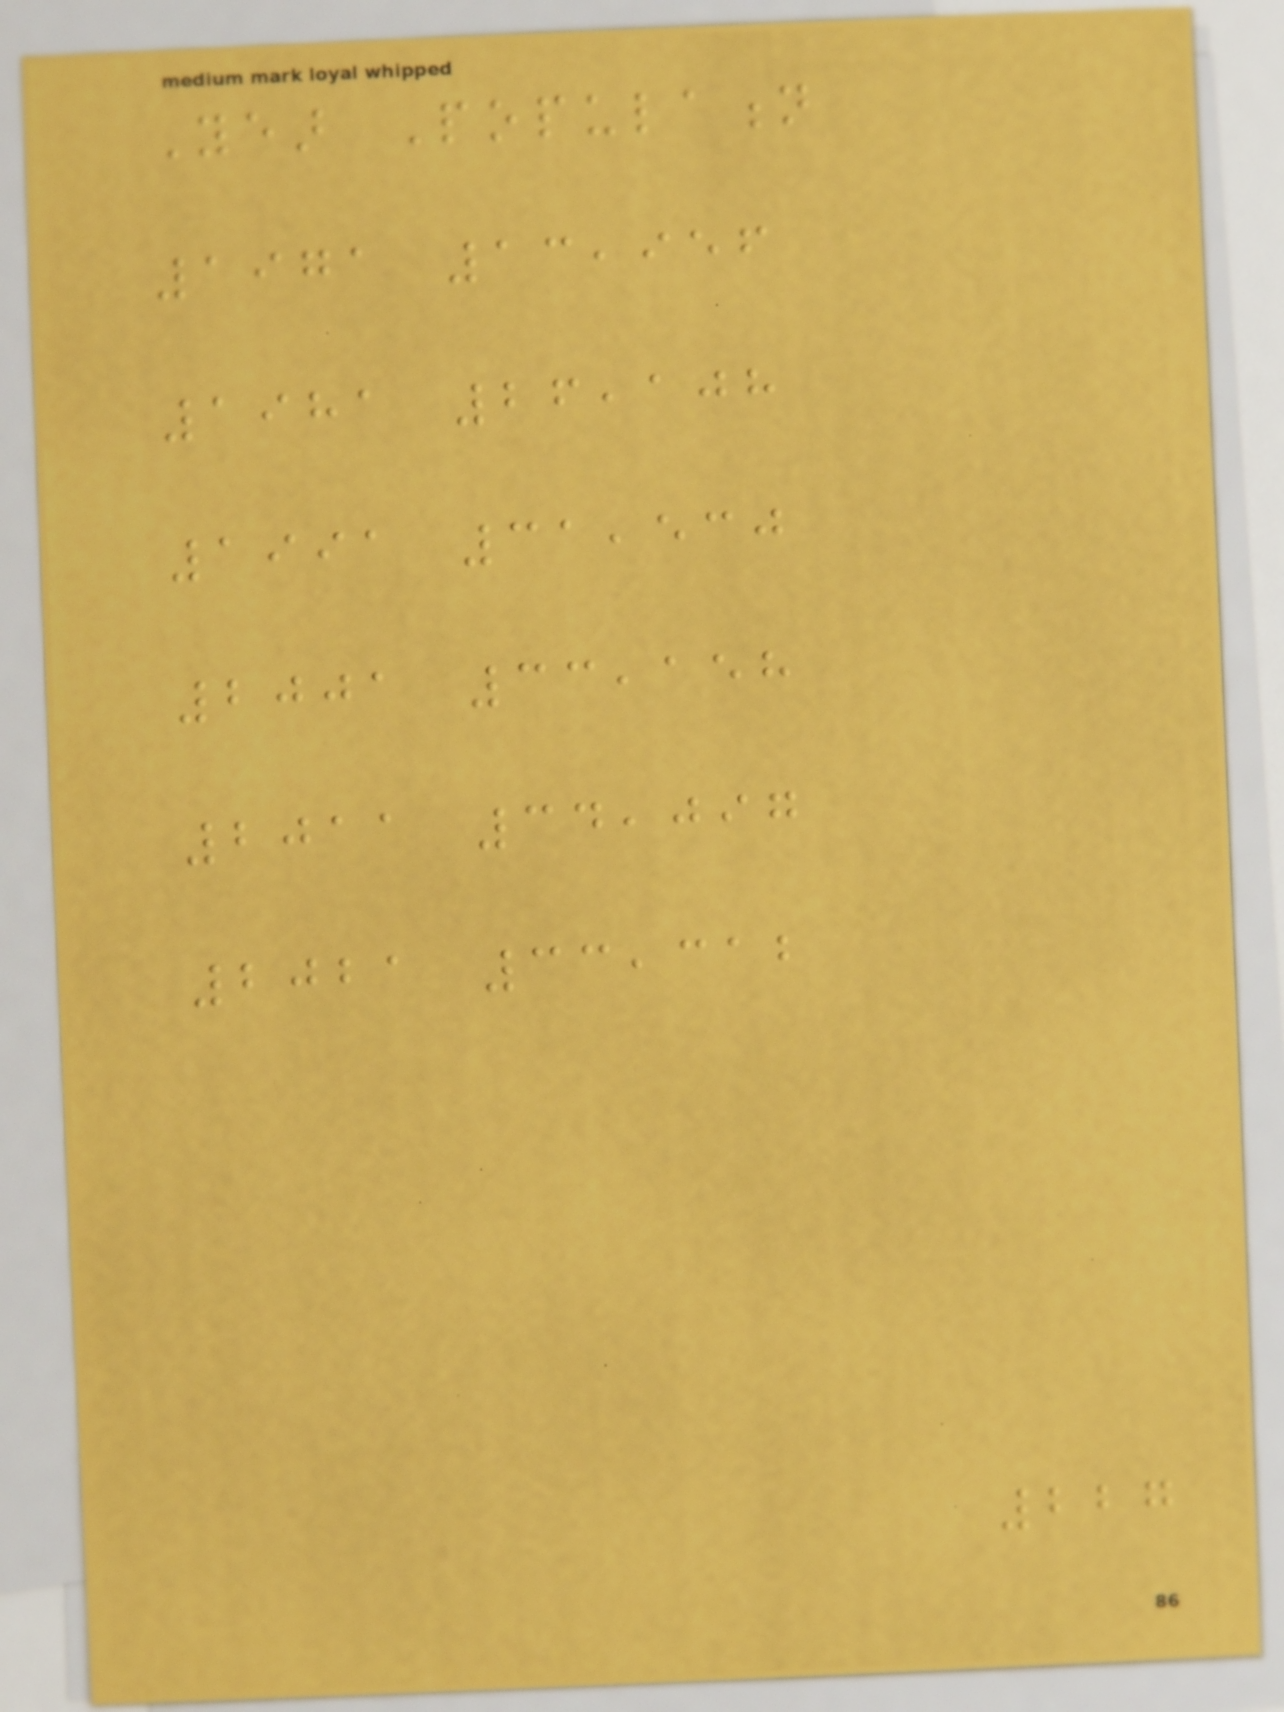Year Population
1971 13,956
1981 26,108
1991 31,530
2001 33,158
2011 34,097
2021 33,312
227
